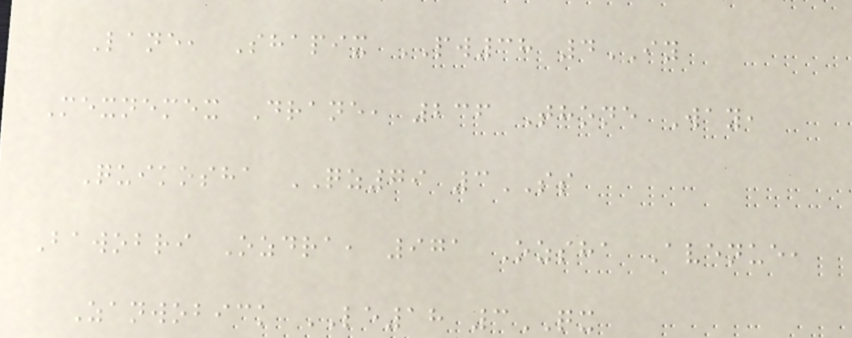Lane, Shapix PW38 4IY
Mexnemex Drane, 236 Thone Way,
Quikosha QZ79 3SS
Bawobri Ozdra, 971 Ozsha Avenue,
Zanwobick LE18 3QX
